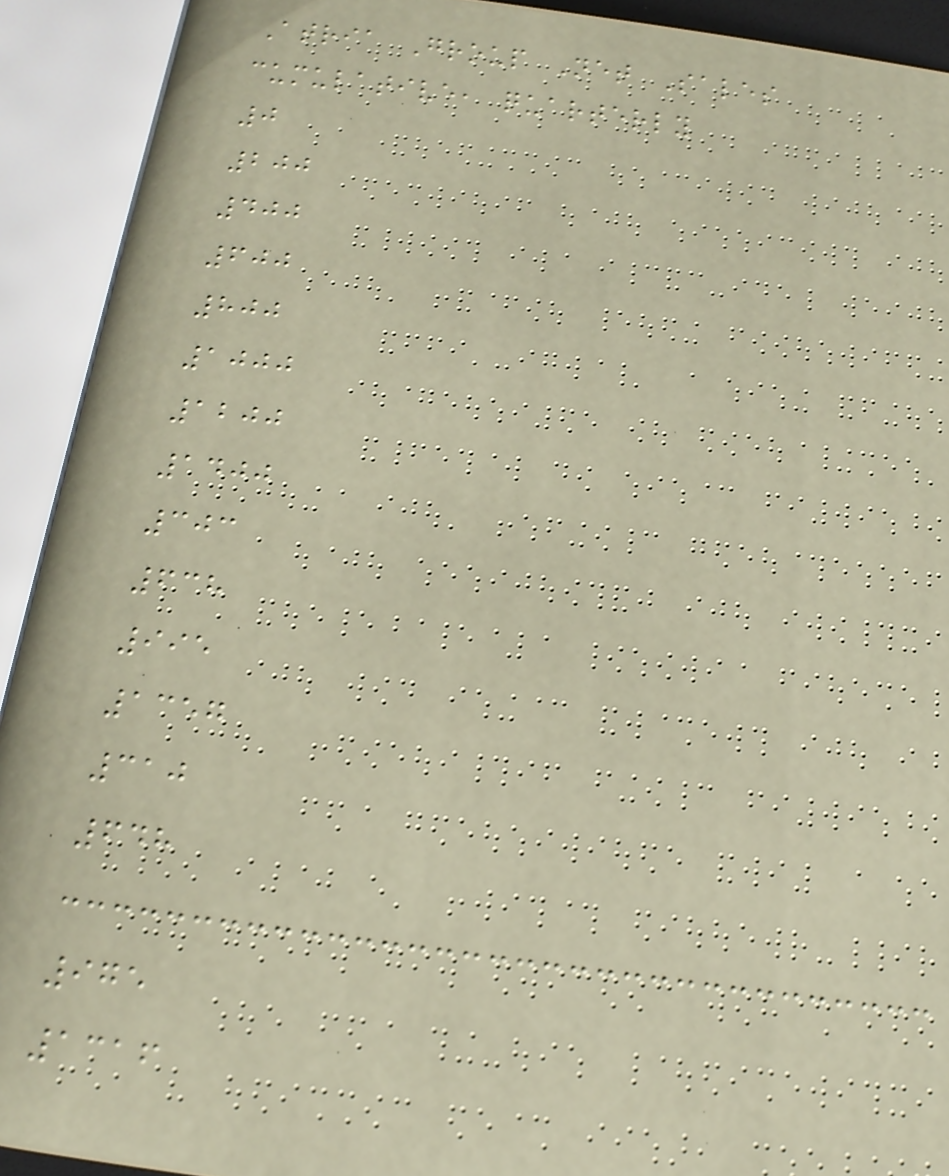Atria Group Net Sales
cumulative, quarterly
0
200
400
600
800
1000
1200
1400
303
638
995
1357
310
648
975
1316
